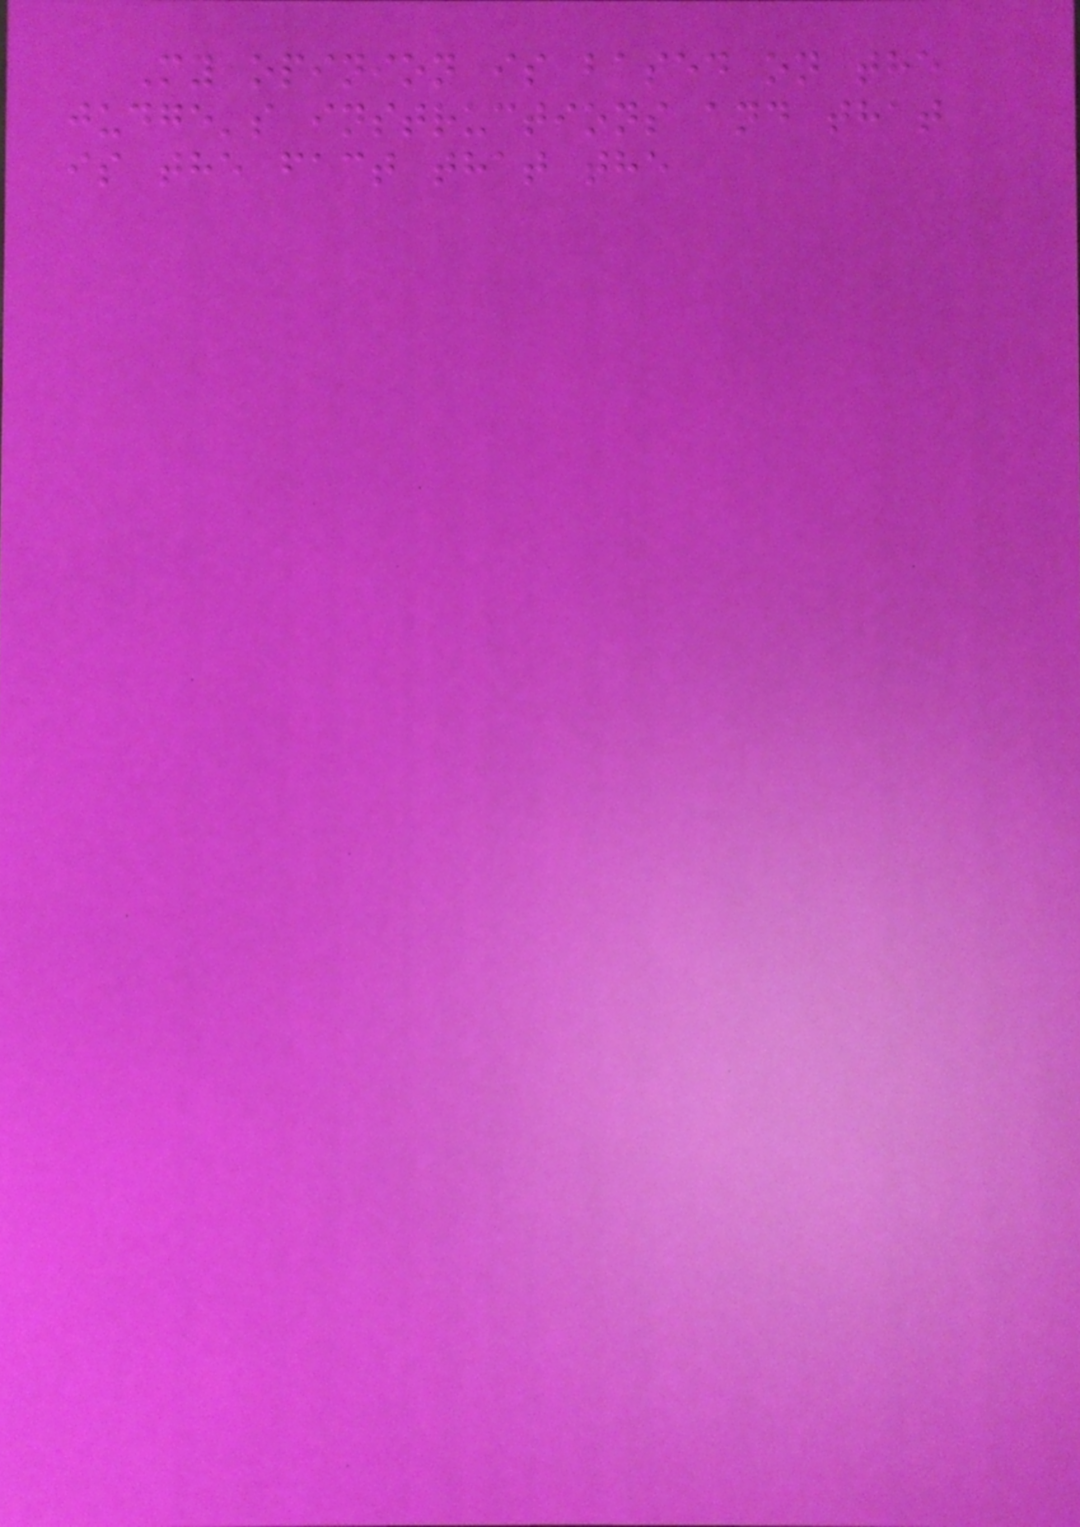My opinion is based on the
judge's instructions and that
is the fact that the
